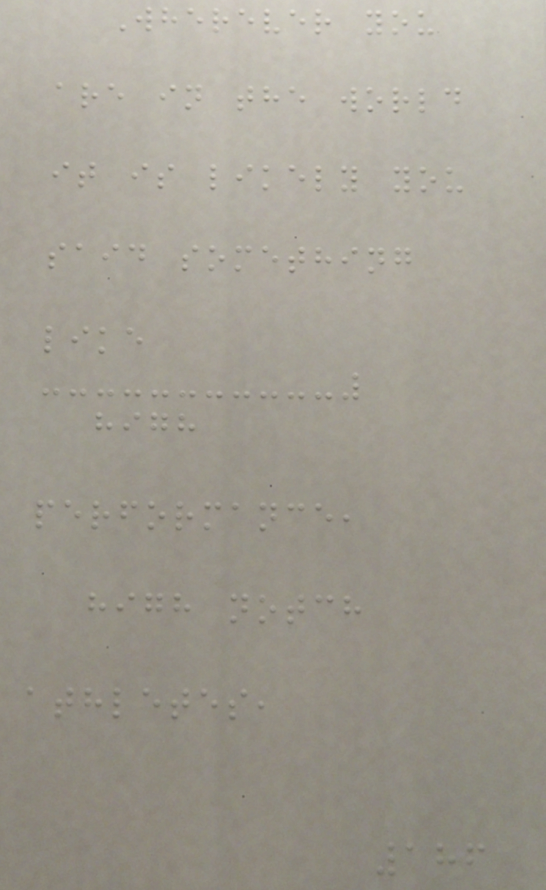Wherever you
are in the world
it is likely you
said something
like
high
performance,
high notch
athletes,
186
